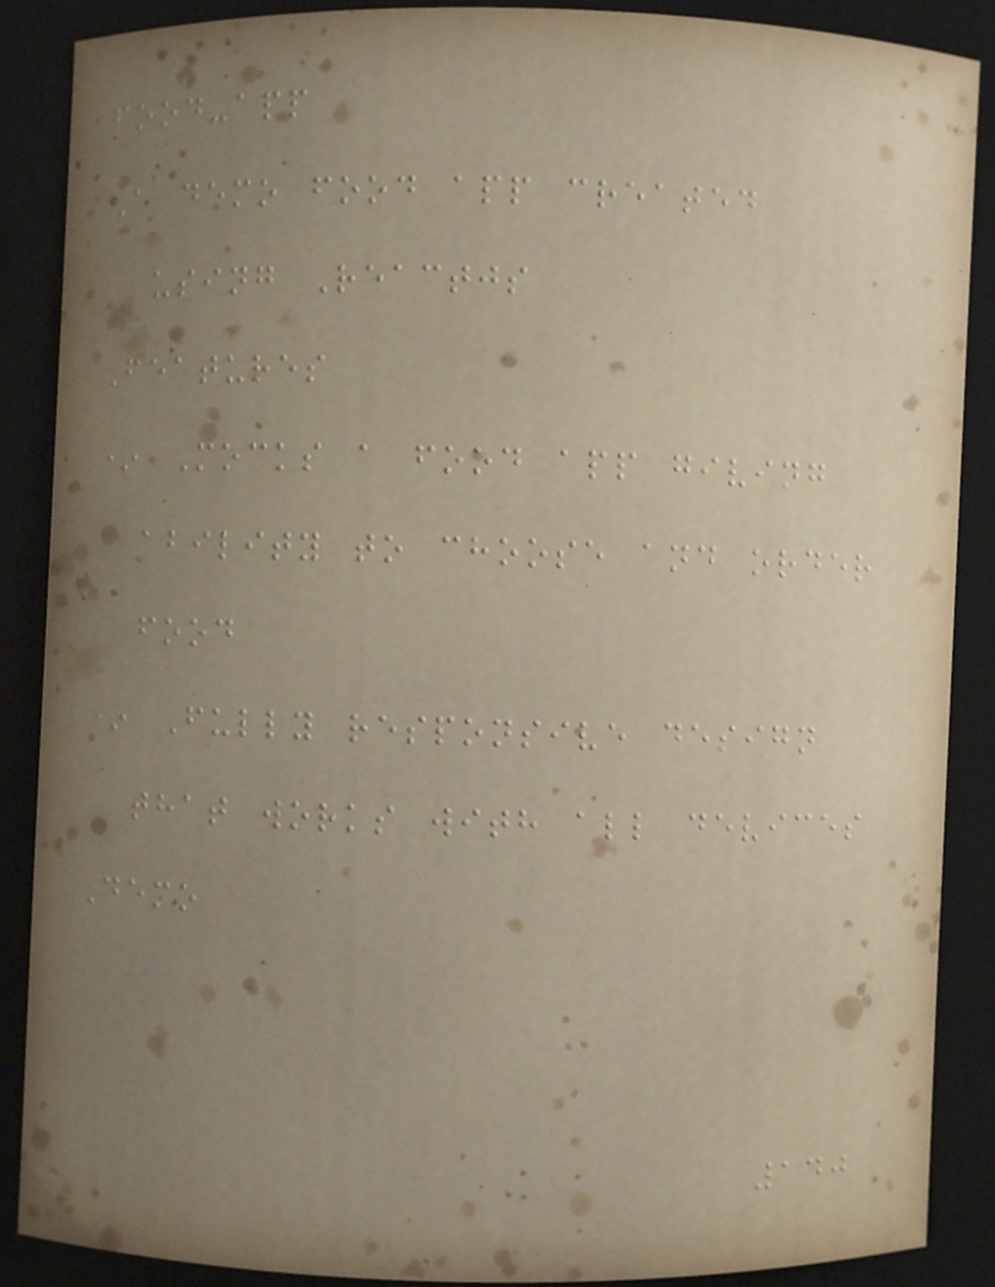food-app
A demo food app created
using Reactjs
Features
* Mocks a food app giving
ability to choose and order
food
* Fully responsive design
that works with all devices
Demo
140
